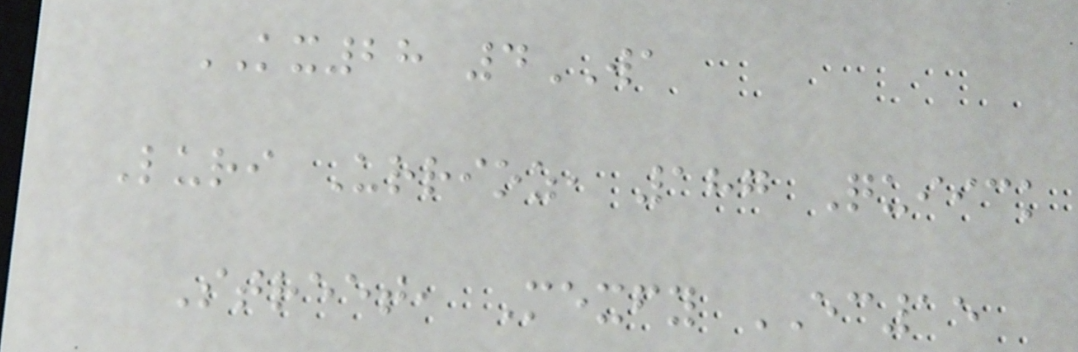KX28 4WA
Luri Urrioz, 187 Quiick
Street, Mexfy EC15
